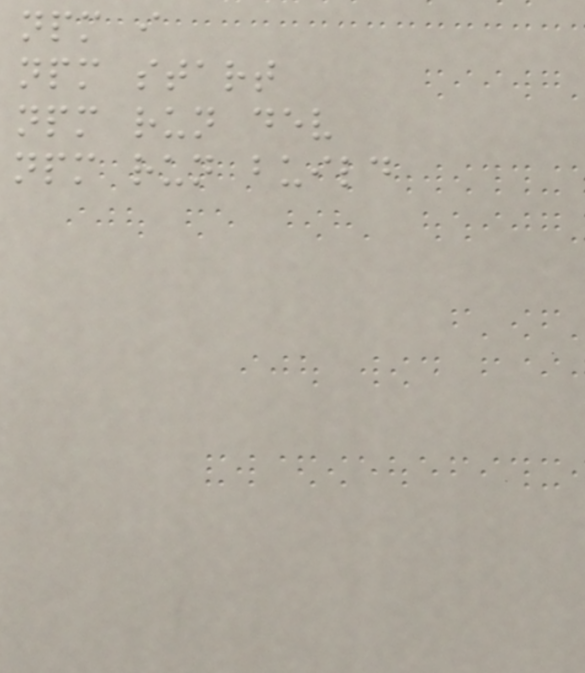npm i
npm start
npm run dev
npm run build
